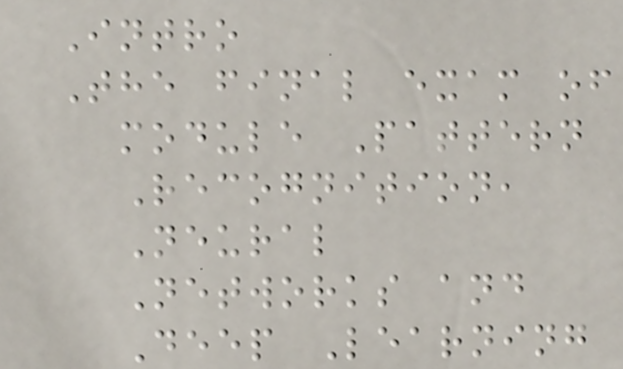Intro
The final exam of
module Pattern
Recognition,
Neural
Networks and
Deep Learning
